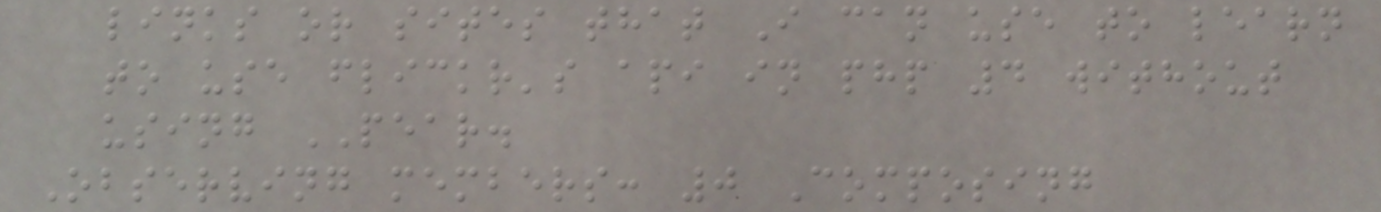links or sites that I can use to learn
to use flickr's api in php 4 without
using PEAR.
Observing members: 0 Composing
